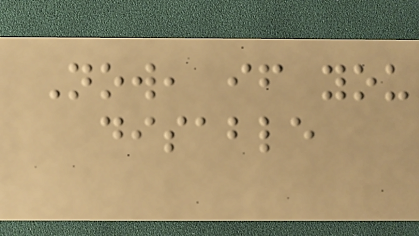Now, if you
disable
